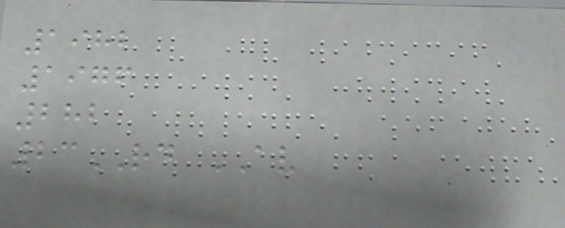1982
1976
282
23RD AV
